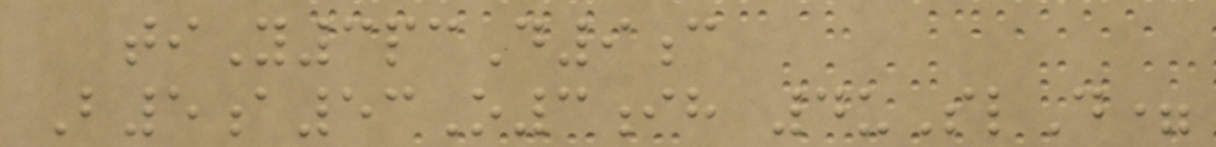tiY3pcD9c
B5a53O3ih 4uSlD=
